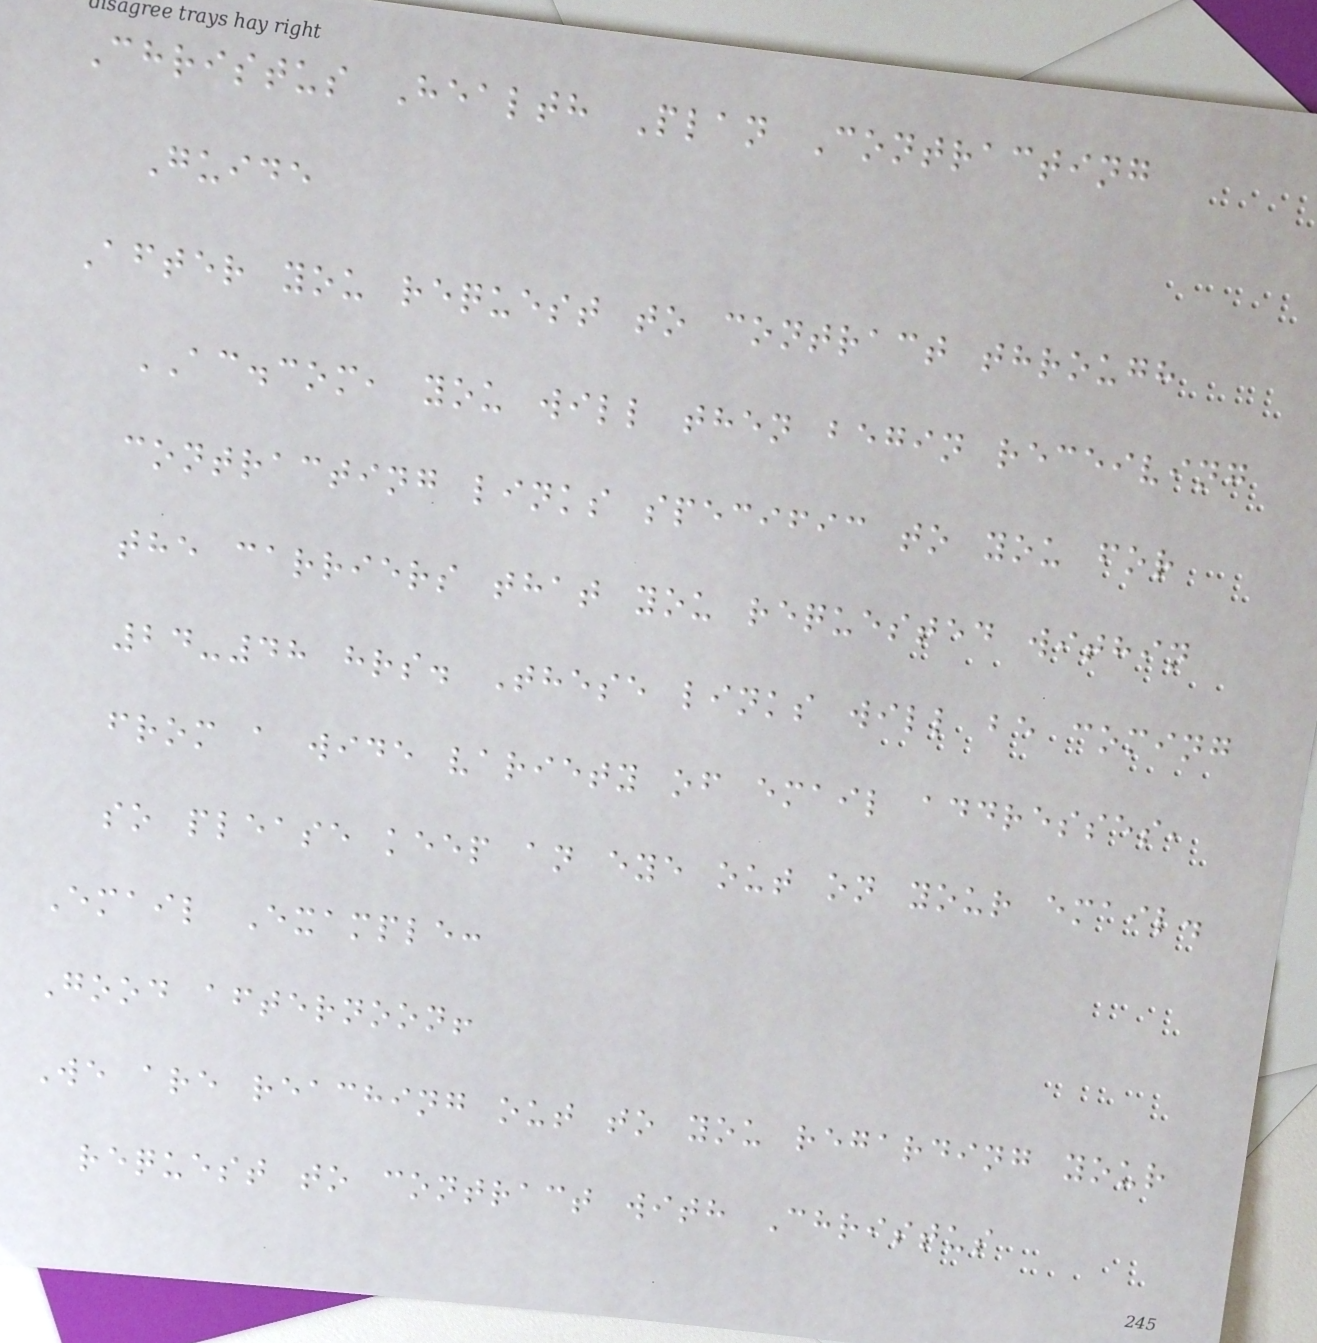Christus Health Plan Contracting
Guide
After you request to contract through
AC.com, you will then begin receiving
contracting links specific to you for
the carriers that you requested within
24-48 hrs. These links will be coming
from a wide variety of email addresses,
so please keep an eye out on your email.
Email Example:
Good afternoon!
We are reaching out to you regarding your
request to contract with Christus
